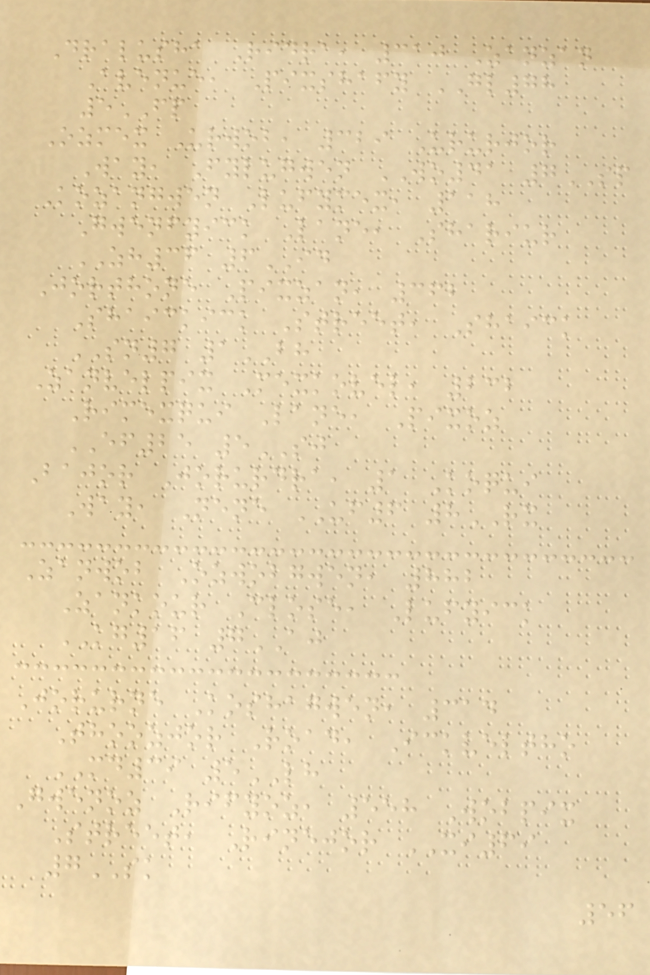Dralusha Ridra, 310 Zanzan
Avenue, Pixshafy GL78
5FP
Ozmex Urwob, 329 Ururjor
Way, Fylugwen WO41 7SP
Kozangwen Lufymex, 118
Gwenfyick Lane, Shariur
ZH36 6ID
Jorthone Pixzan, 362
Shaickick Street, Shaick
SN7 1BH
Zanvelpix Mexkovel, 232
Rimexqui Lane, Pixoz
EF25 5SJ
Bajor Jorurdra, 1 Koqui
Way, Nene UF6 8RX
Zanwob Ozwobgwen, 882
Zankour Close, Lufyick
KG16 7AJ
Jorurne Koshagwen, 314
Thoozjor Road, Ickveltho
MD39 5LH
Gwenoz Rifyoz, 558 Wobpix
Street, Rinejor XI69
7SK
56
